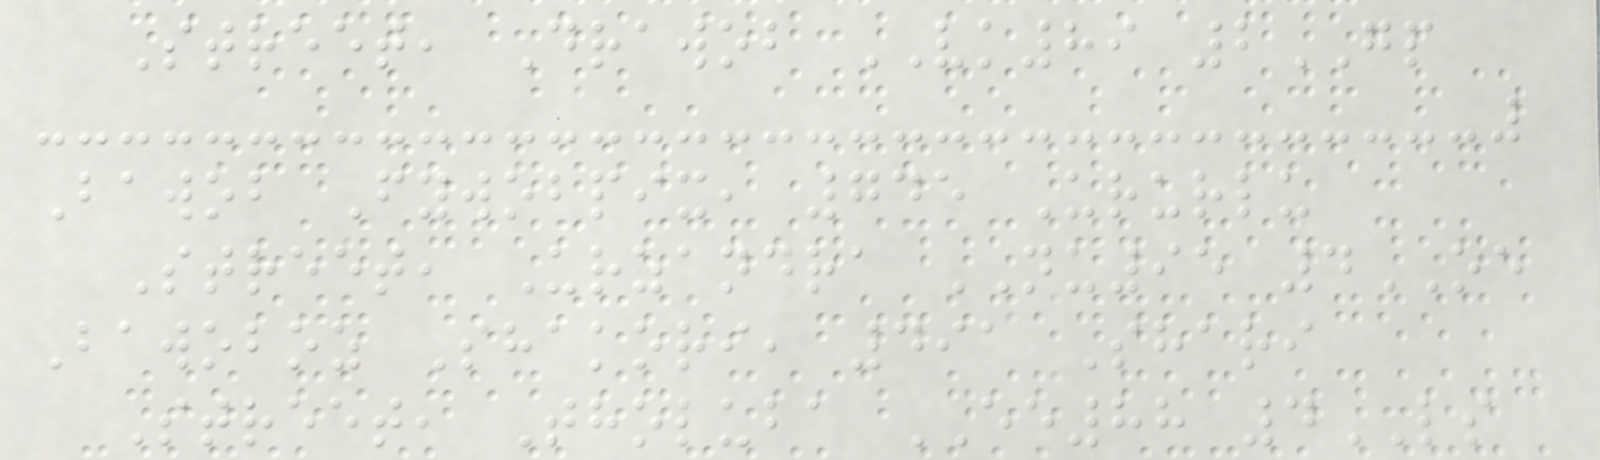Street, Drawob VK89 2GP
Bawob Fywobpix, 745 Ururlu
Street, Urzandra NU95 4OE
Bawoboz Shakori, 491 Shari
Street, Tholuba EE88 4LS
